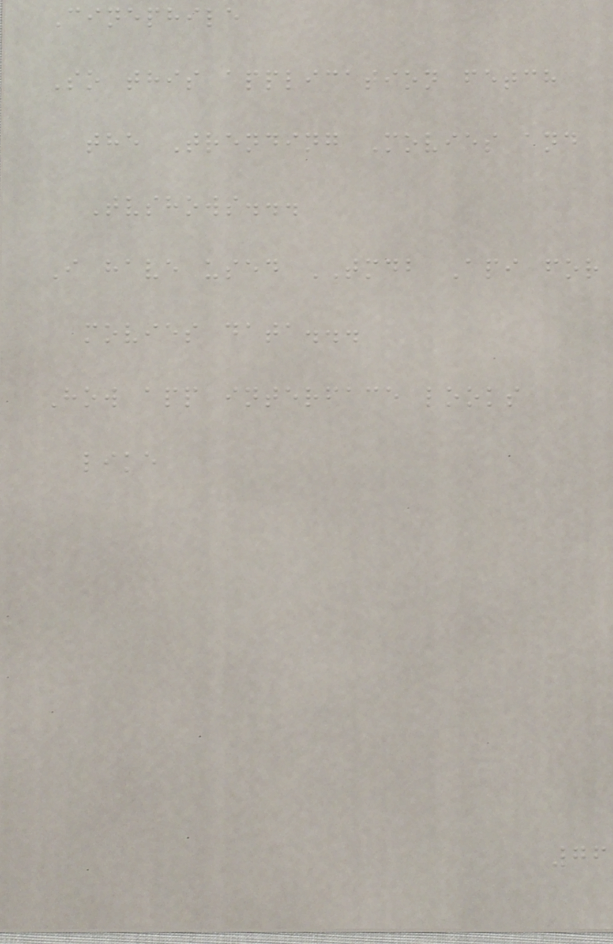Cinephile
So this application fetch
the Trending Movies and
Tvshows...
I have used TMDB Api for
movies data...
How app interface looks
like
76
